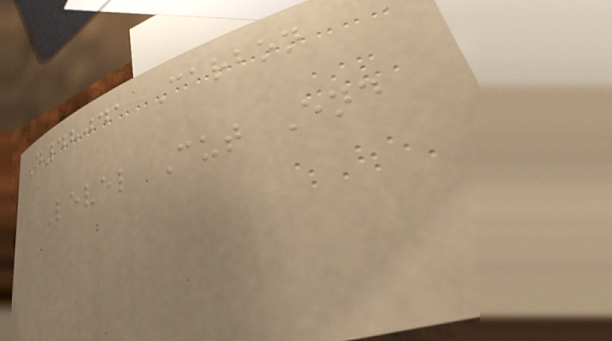D48041 Carbon
Level Cut End
